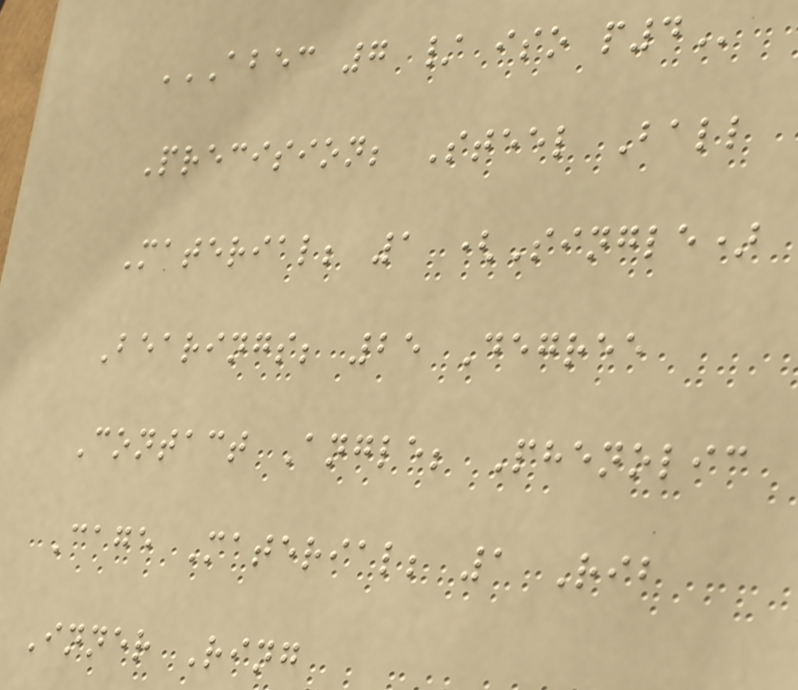ABEC 7 / ISO P4
Precision; Steel Ball
Material; 1 (Single)
Bearings; 25 Degree
Contact Angle; Phenolic
Cage Material; 1 Rib
Inner Ring
